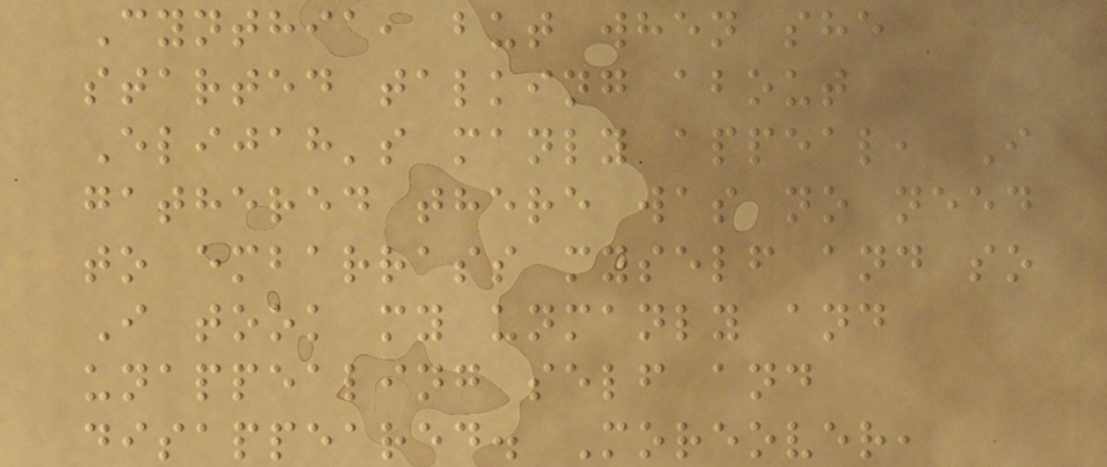Cynthia, but when she
started talking about
Elijah's manly appeal, I
gathered there was no need
to embarrass myself and so
I took my unmanly and
unappealing self and
disappeared. Moreover,
